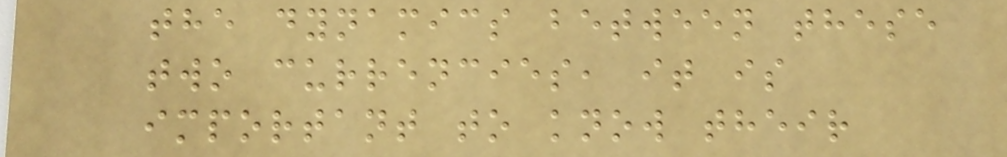the dynamics between these
two currencies, it is
important to know their
